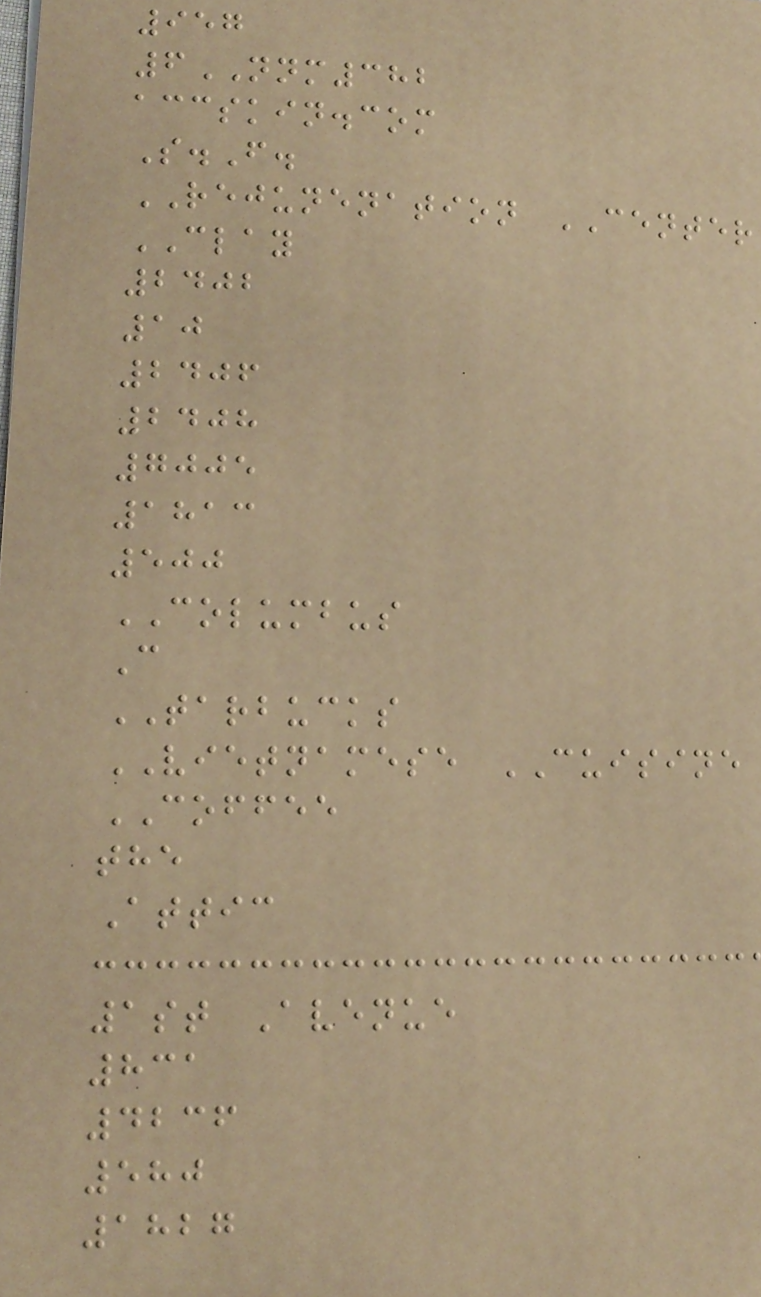957
6NNM382
accskin.com
S.F.
REJUNENATION CENTER
CLAY
2402
10
2406
2408
7005
1813
500
COLUMBUS
C
TARBUCKS
VIETNAMESE CUISINE
COFFEE
the
Attic
1st Avenue
831
4236
580
1827
